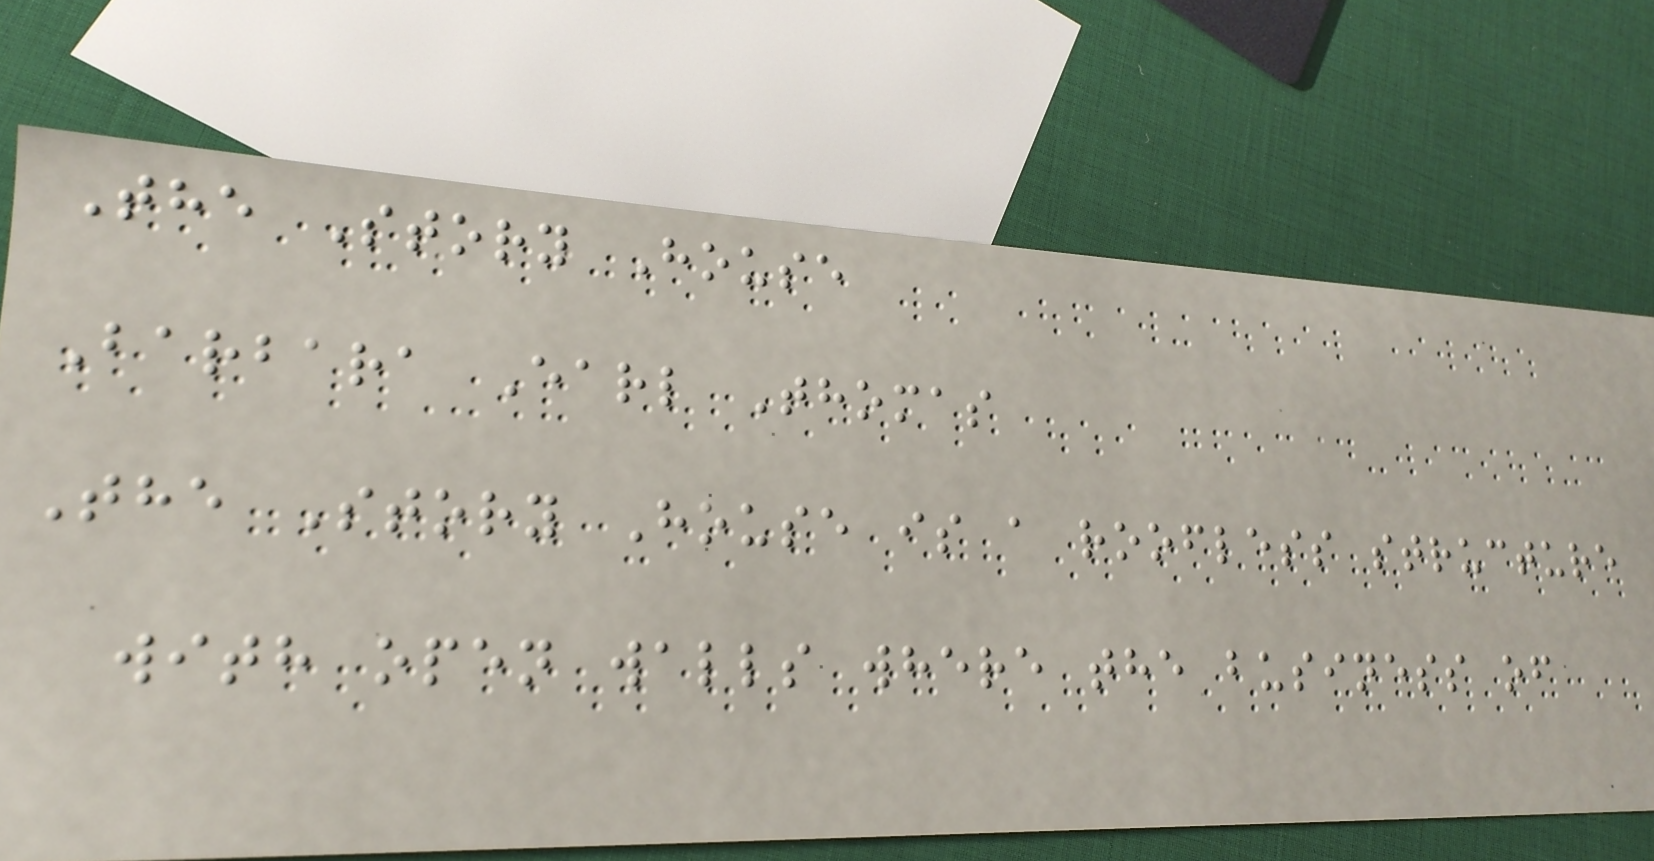The Story House
Barbara Earl Thomas
The Story House is a roofless structure
with open walls where the business of
